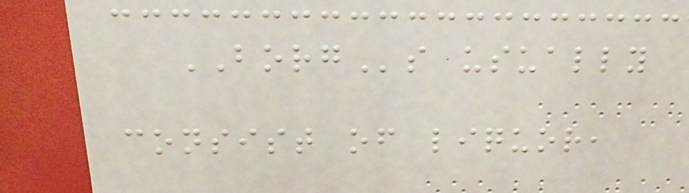BORGs usually
consist of liquor,
